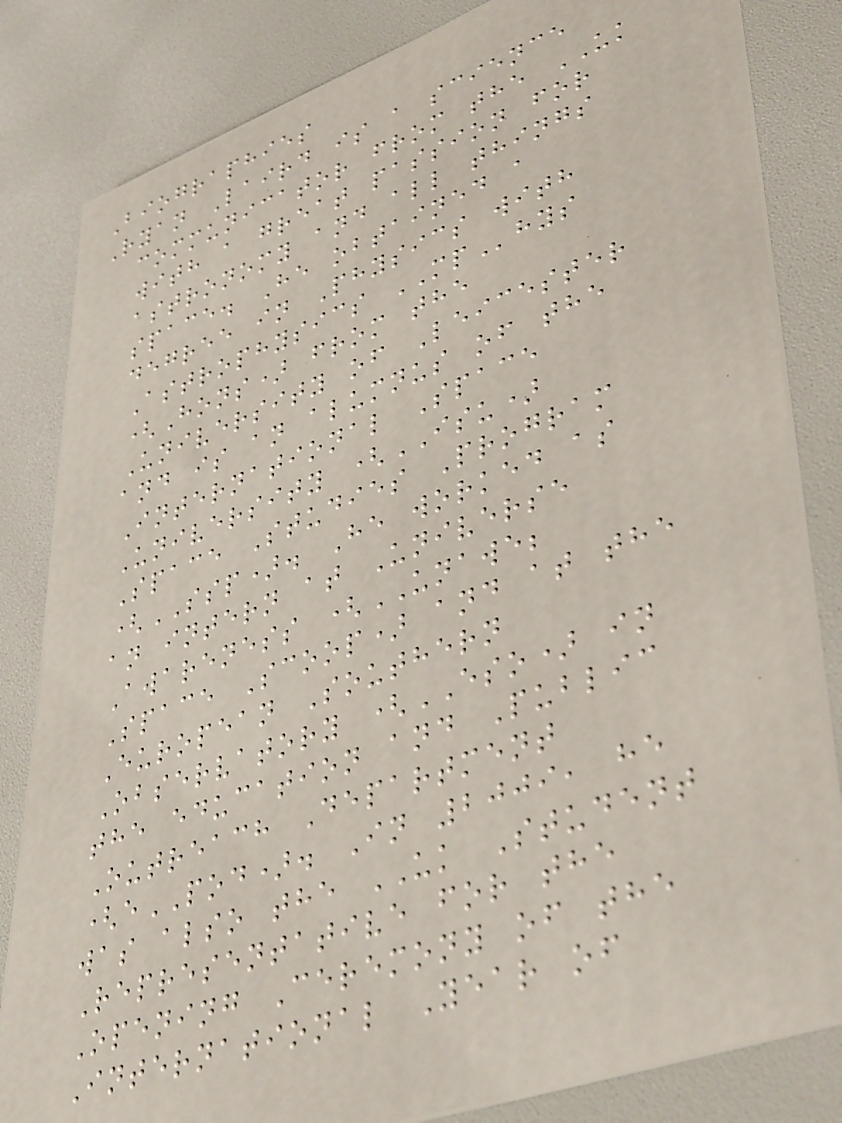Biographies
Ryan Laird is a science
communicator from the UK
with a great passion for
astronomy and all things
space. He obtained a
degree in Physics with
Astrophysics MPhys
(Hons) from the
University of Leicester
and is an alumnus of the
International Space
University (ISU)
Space Studies Program
(SSP). He worked as
an intern at Universe
Awareness (UNAWE;
Space Scoop) and at the
European Southern
Observatory (ESO) in
the education and Public
Outreach Department
(ePOD). In 2009, he
was also the UK Student
Representative for the
Opening Ceremony of the
International Year of
